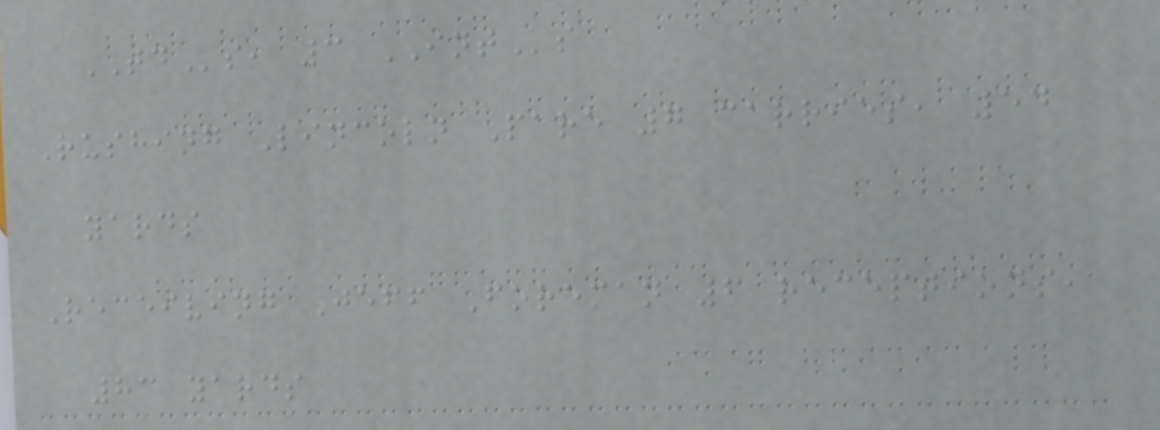TDs, 3 INTs
Rushing Lincoln Pare 7 carries, 54
yards
Receiving Jeff Foreman 6 receptions,
83 yards
